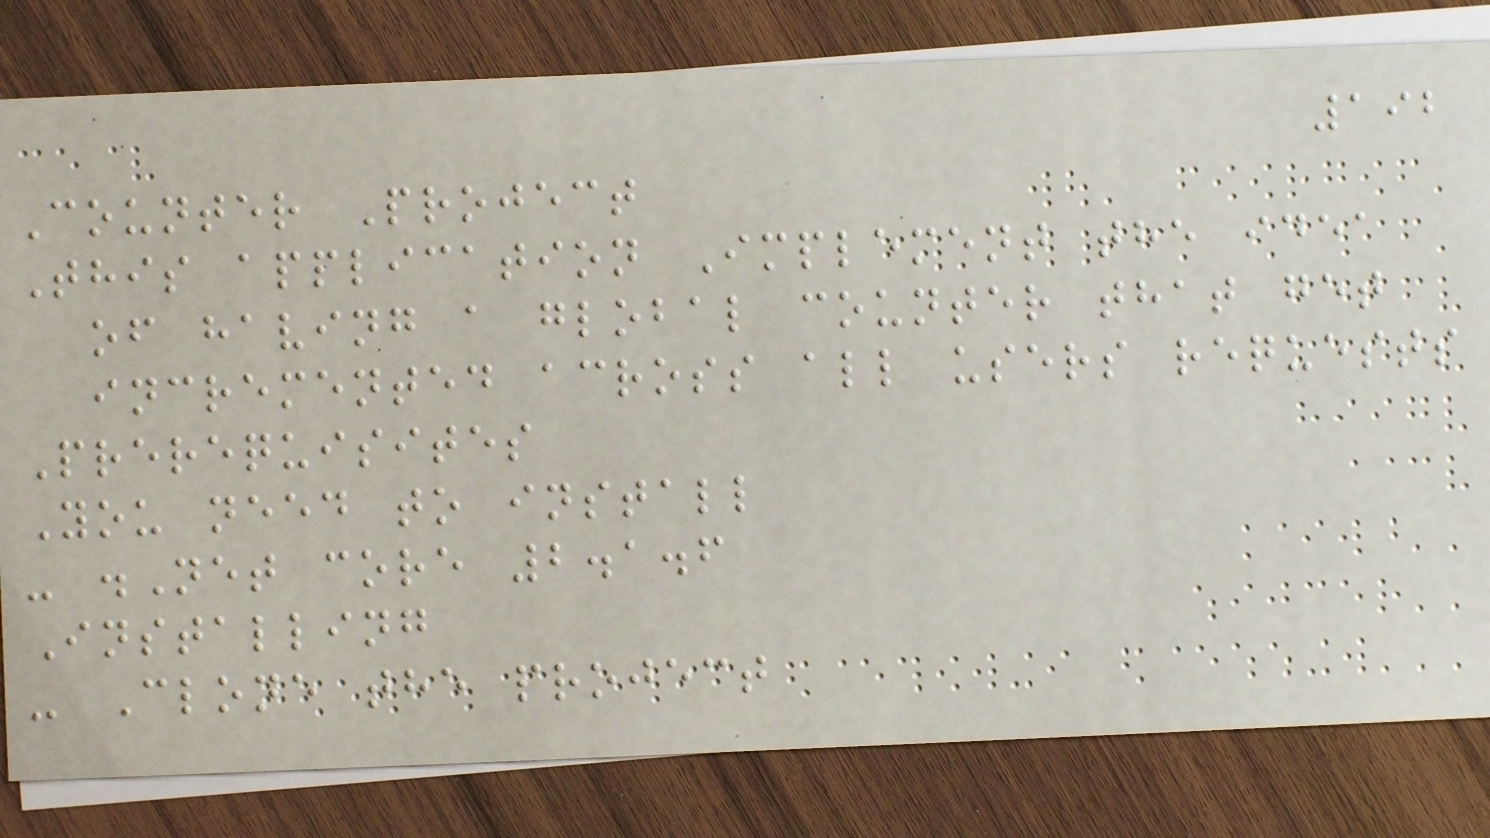192
Counter Project
This application Implement the idea
of having a global counter that get
incremented across all users requests
Prerequisites
You need to install
- .Net core 2.1.6
Installing
- Clone the project
